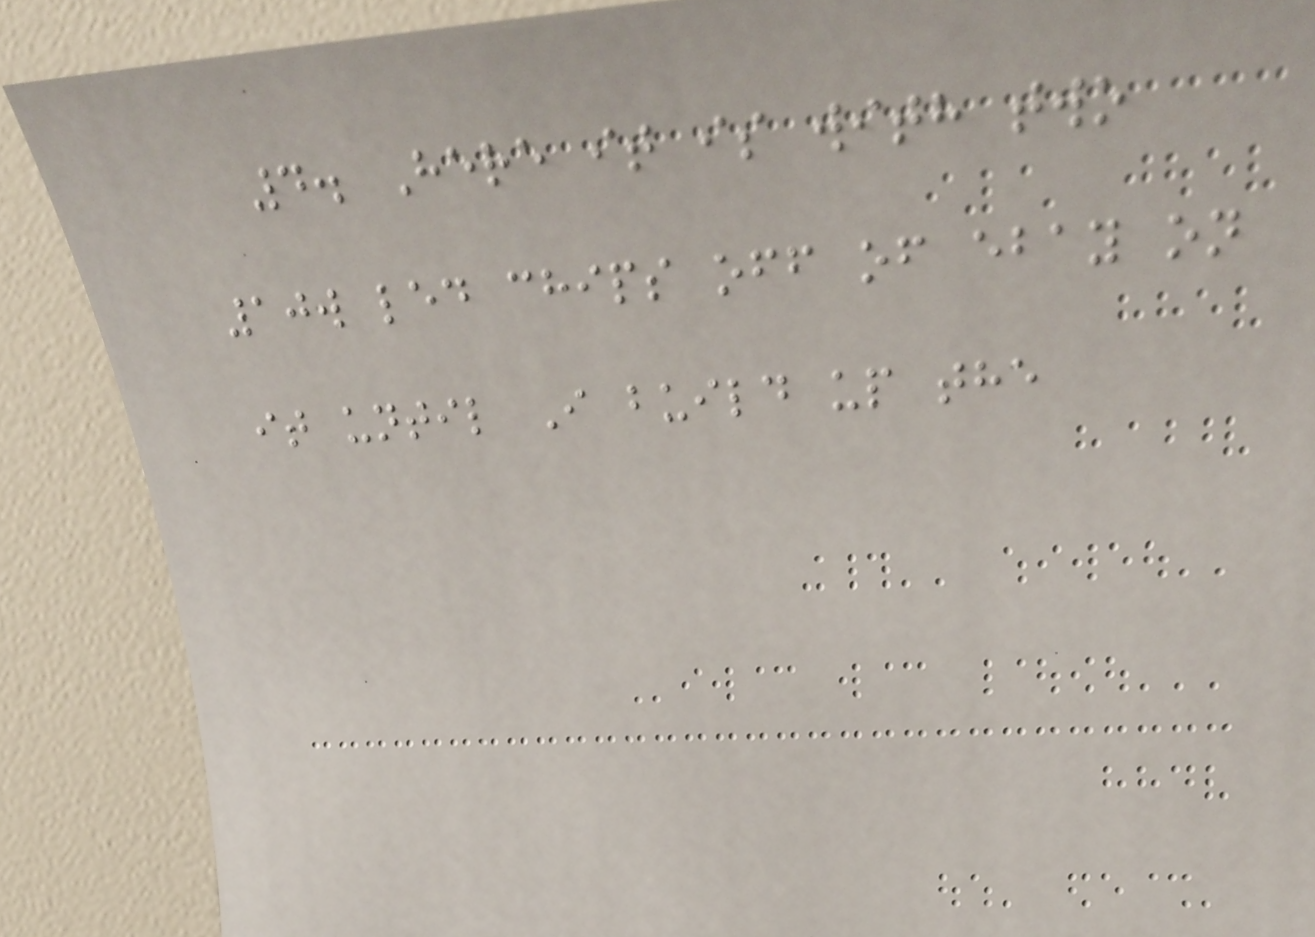4. Here it is with two
10w led chips off of ebay on
it until I build up the
